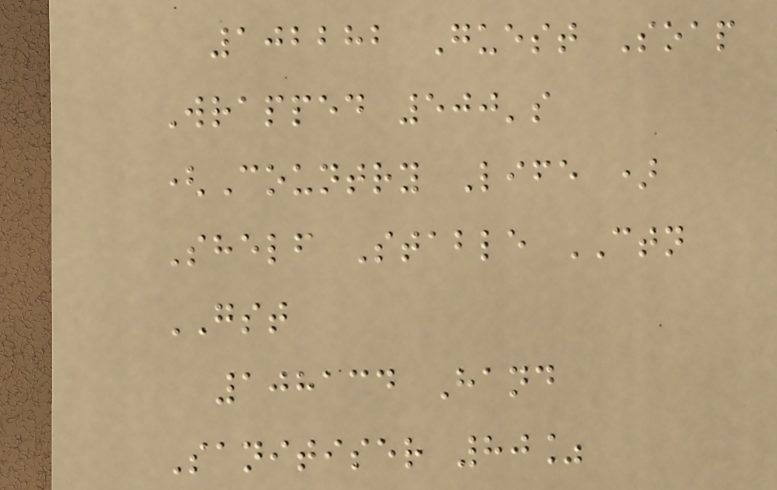102282 Guest Soap
Wrapped 500's
(Country Life )
Shelf Stable CTN
GST
108134 Hand
Sanitiser 80%
